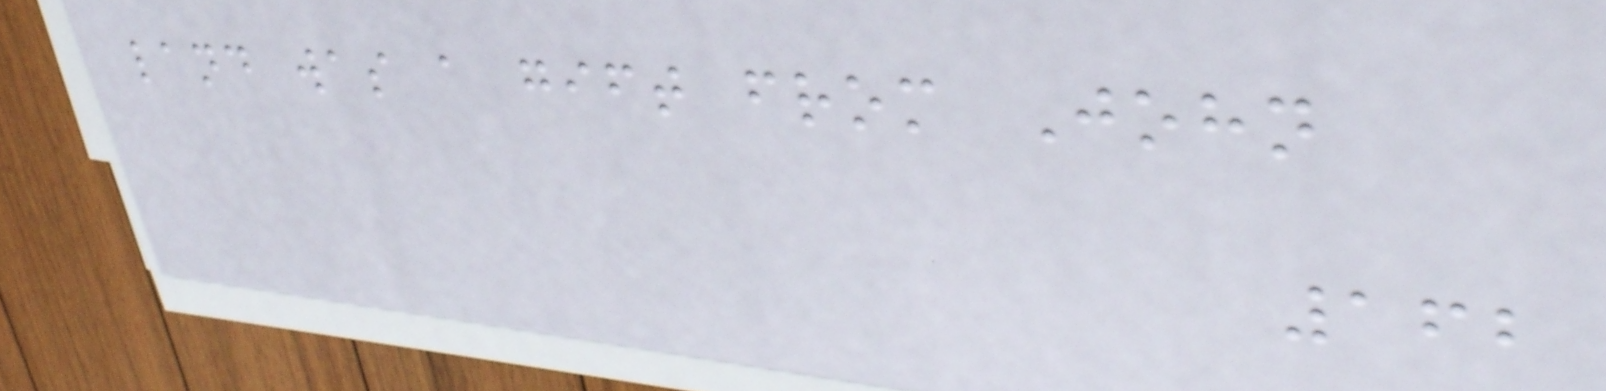land was a gift from John
162
